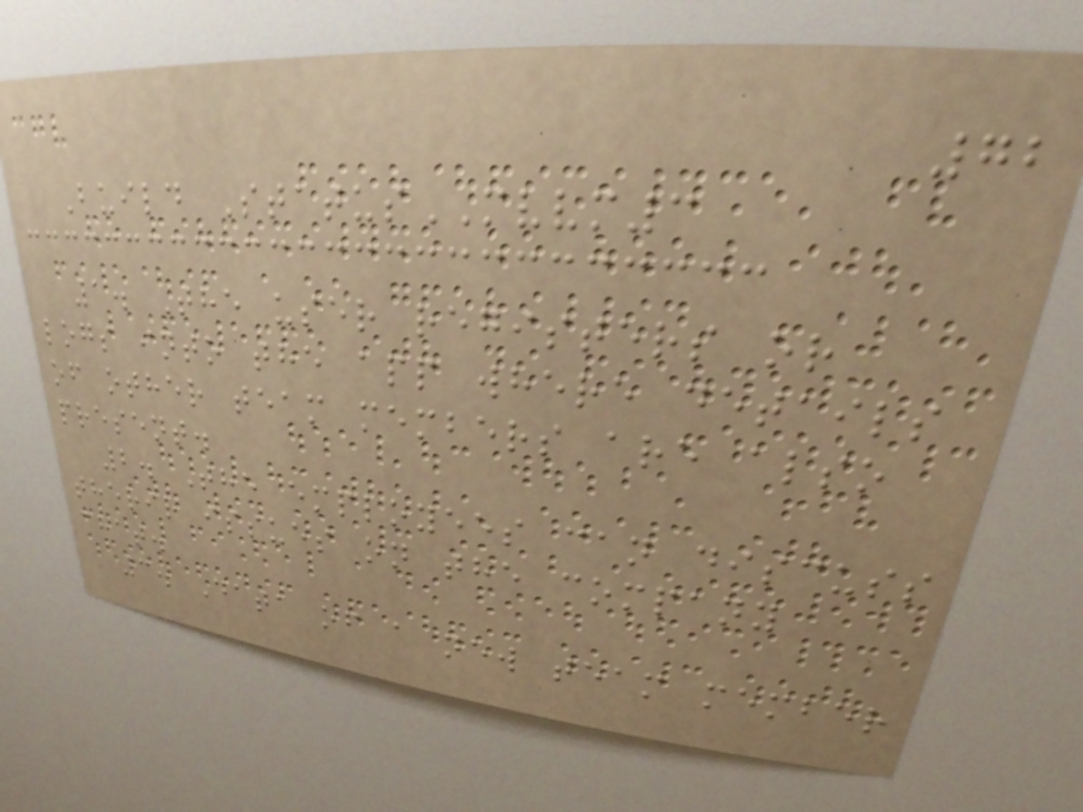72
Build StatusMVVM3
1. The user registers or
logs into the app where details
of other team members are also
present.
2. The employees can discuss
therir issues on the company
chat.
3. Data of a new team member
